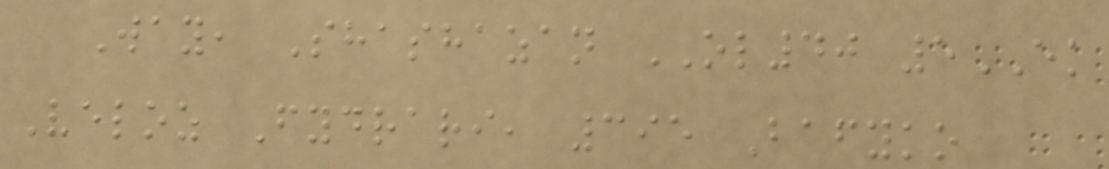Way, Shashazan OL40 5EK
Veloz Fydrari, 395 Bafyko
